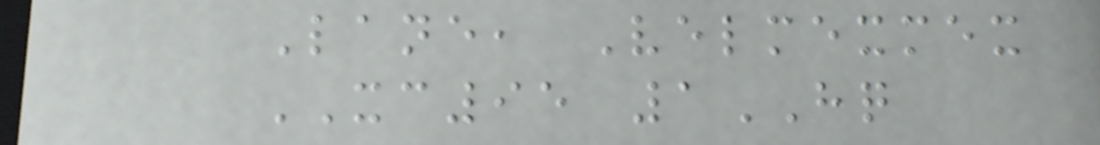Lane, Velmexmex
XC95 1HQ
